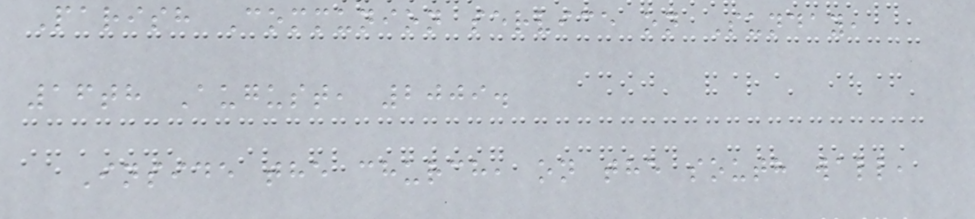Parish Communion service on Sunday,
16th August, 2009.
Inside the church, on the south wall,
